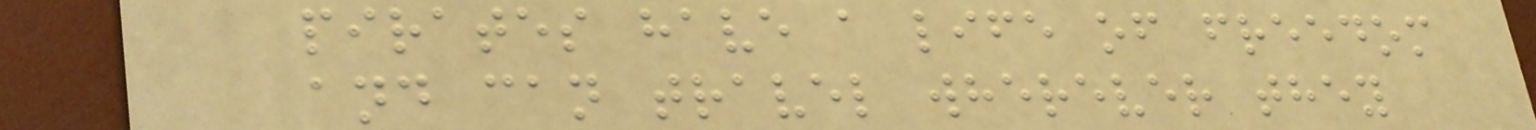pirates have a life of freedom
and can travel wherever they
